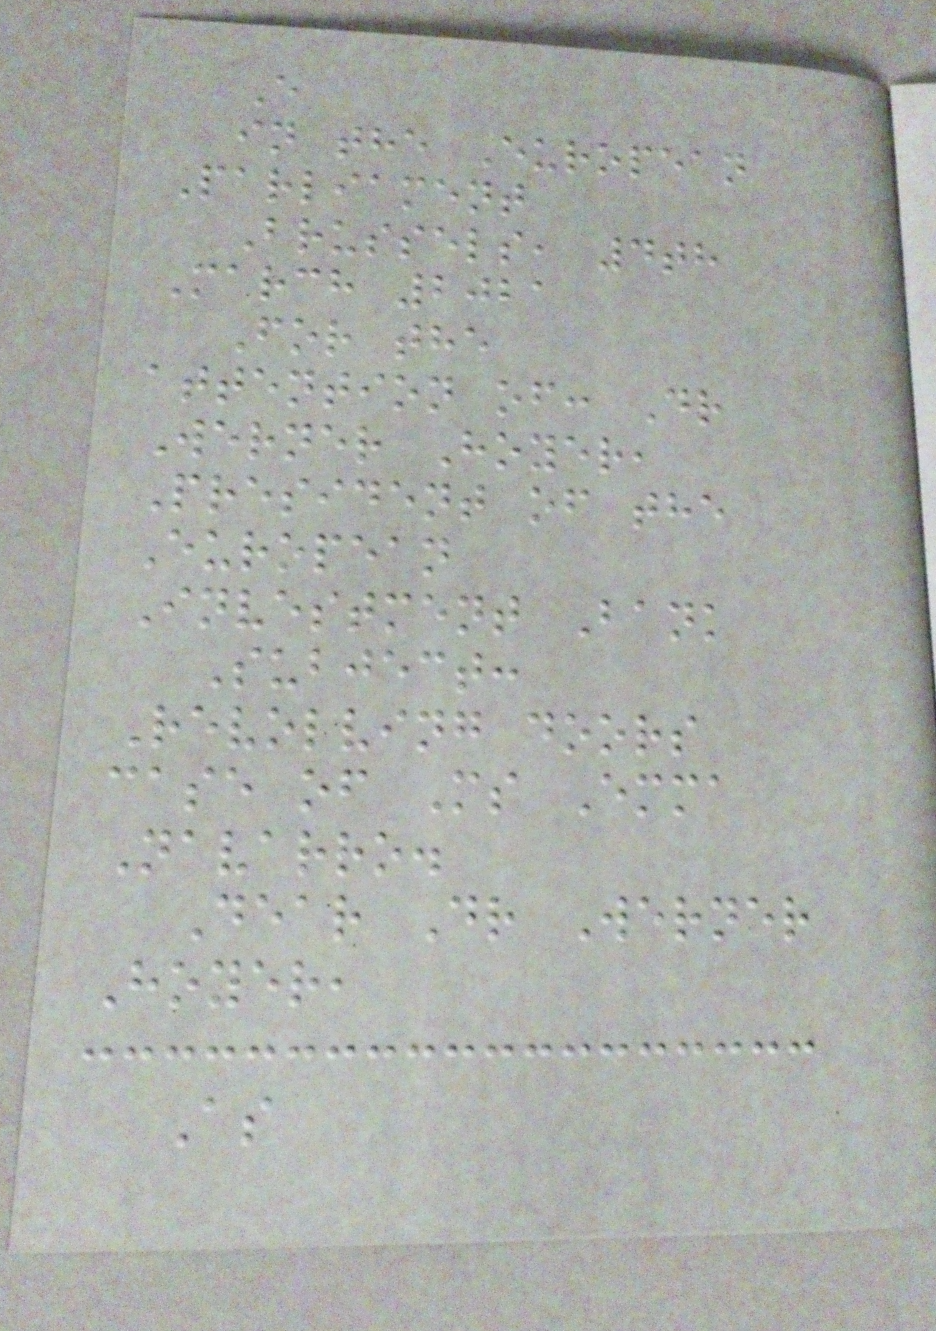E
in the European
Parliament
Brussels, 4th
March 2021
For the
attention of: Dr
Werner Hoyer,
President of the
European
Investment Bank
Subject:
Revolving doors
case of Ms Emma
Navarro.
Dear Dr Werner
Hoyer,
As
